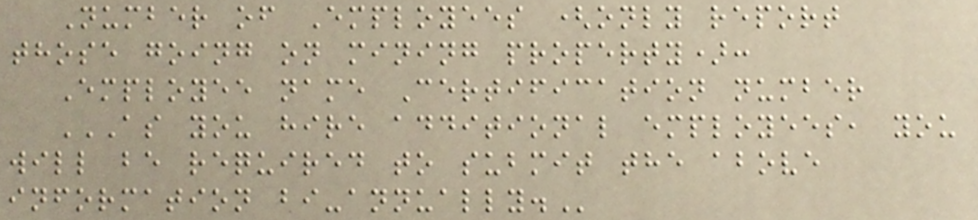Number of Employees (only report
those going on mining property):
Employee name Certification number
AS YOU HIRE ADDITIONAL EMPLOYEES, YOU
WILL BE REQUIRED TO SUBMIT THE ABOVE
INFORMATION BI-ANNUALLY.
